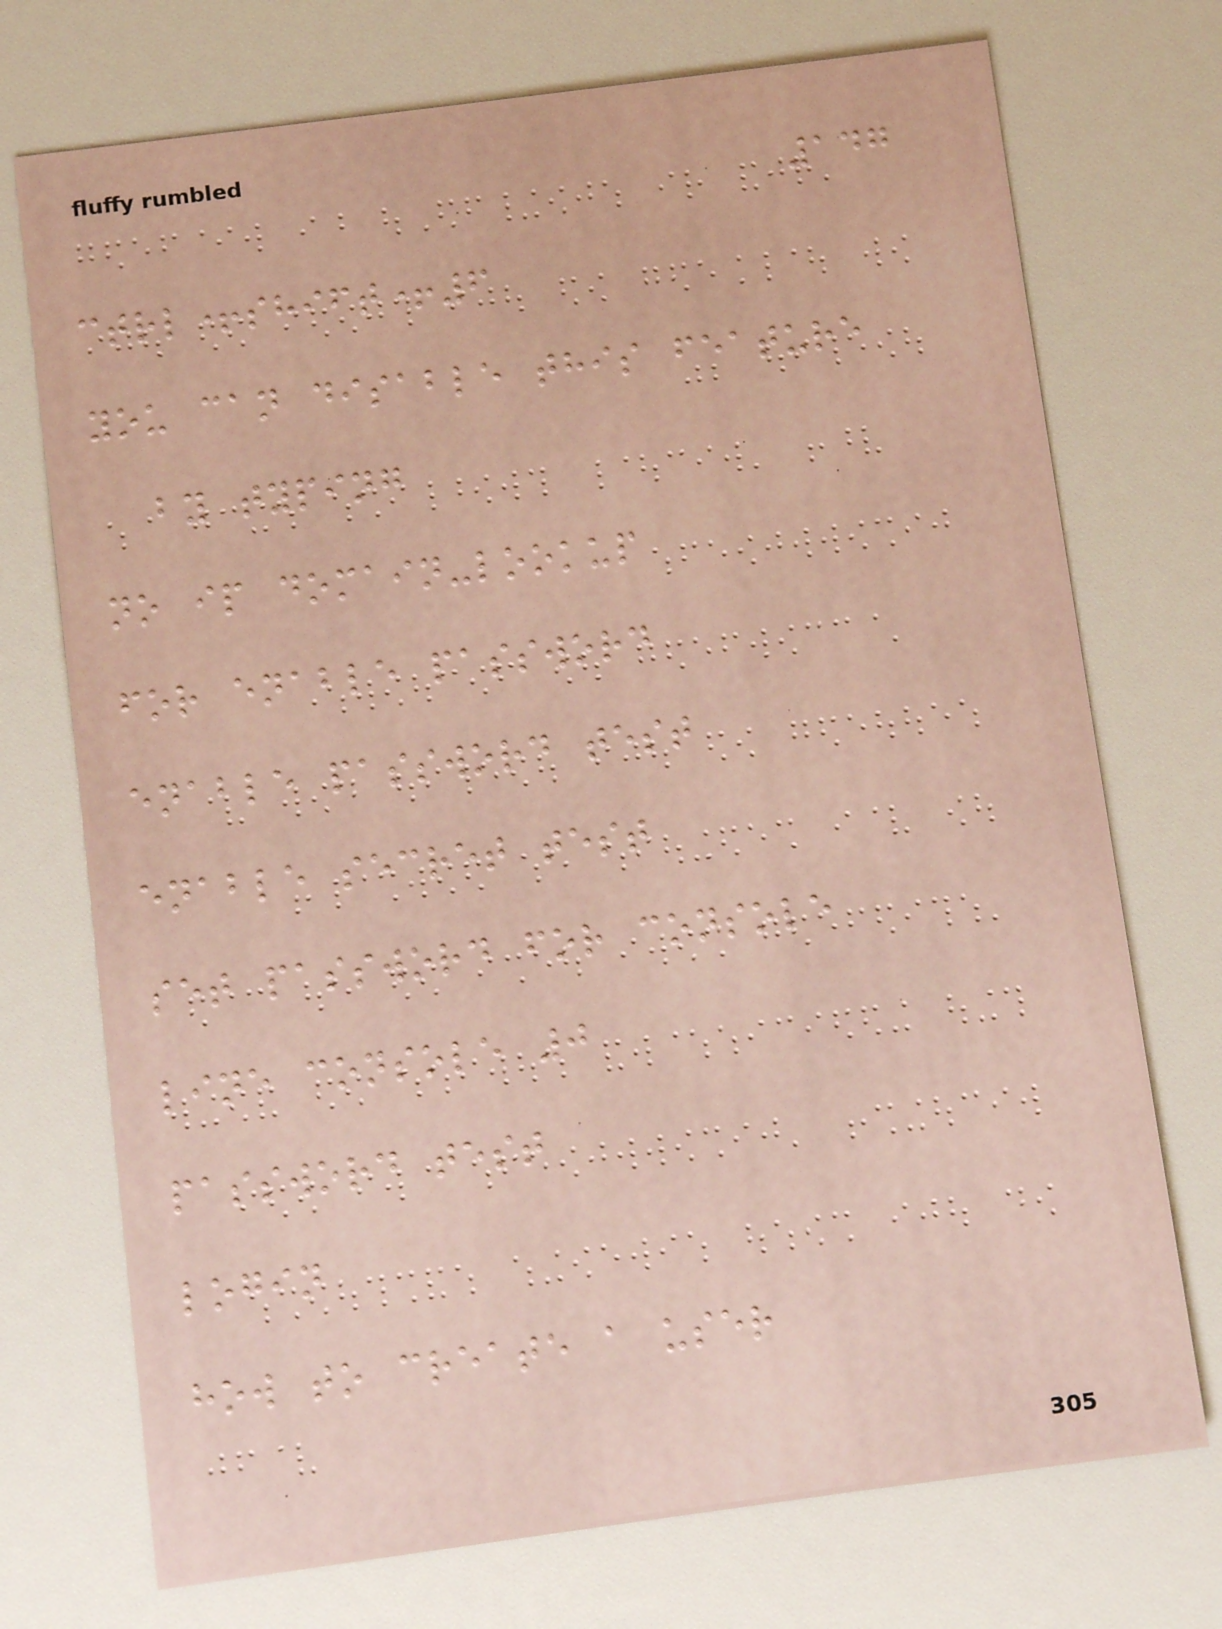147
ctrl+shift+6
you can disable this feature
by typing
no ip domain-lookup
for enable password
enable password test
enable secret test
set password for console
line console 0
password test
login
how to create a user
